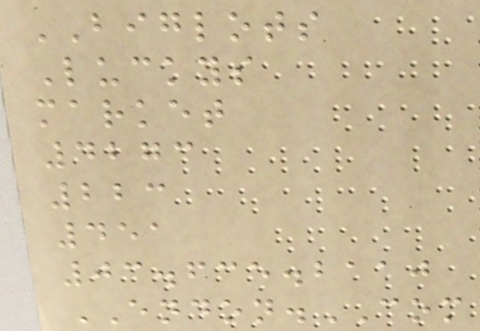BIGLOTS
Luckys
market
4273
223
451
03.635.2110
ENDON.COM
